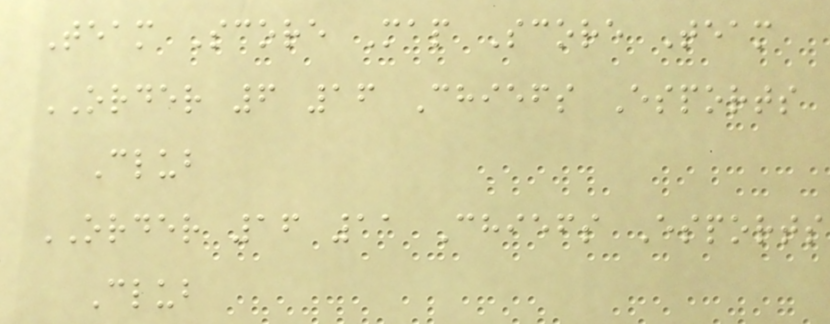Team Score Map Score Team
ORDER 6 16 Chiefs Esports
Club
ORDER 16 11 Chiefs Esports
Club
